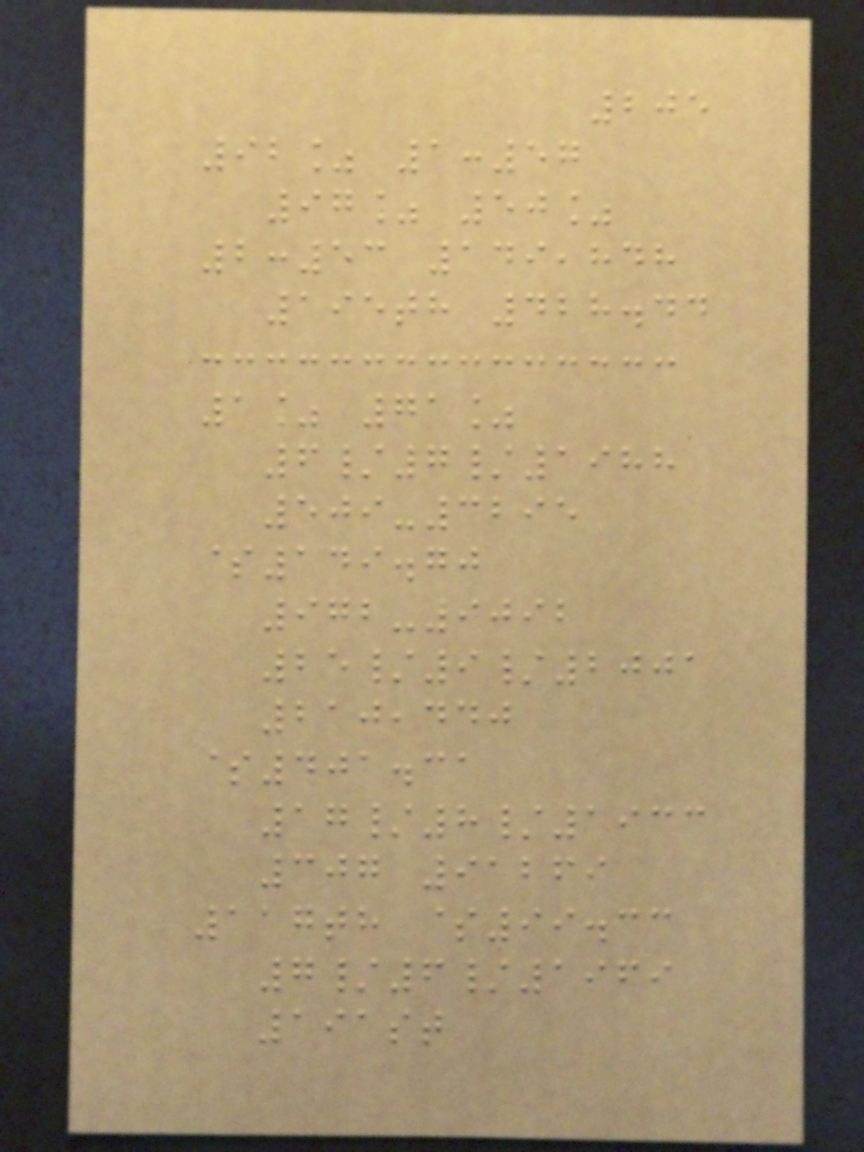205
92% 1:57
97% 50%
2:53 149,848
195th 428.44
1% 71%
6/7/1988
509-3295
$149.70
972-9092
25/9/2001
210,440
$401.31
17/8/1933
307 91269
117th $99.33
7/6/1969
191st
